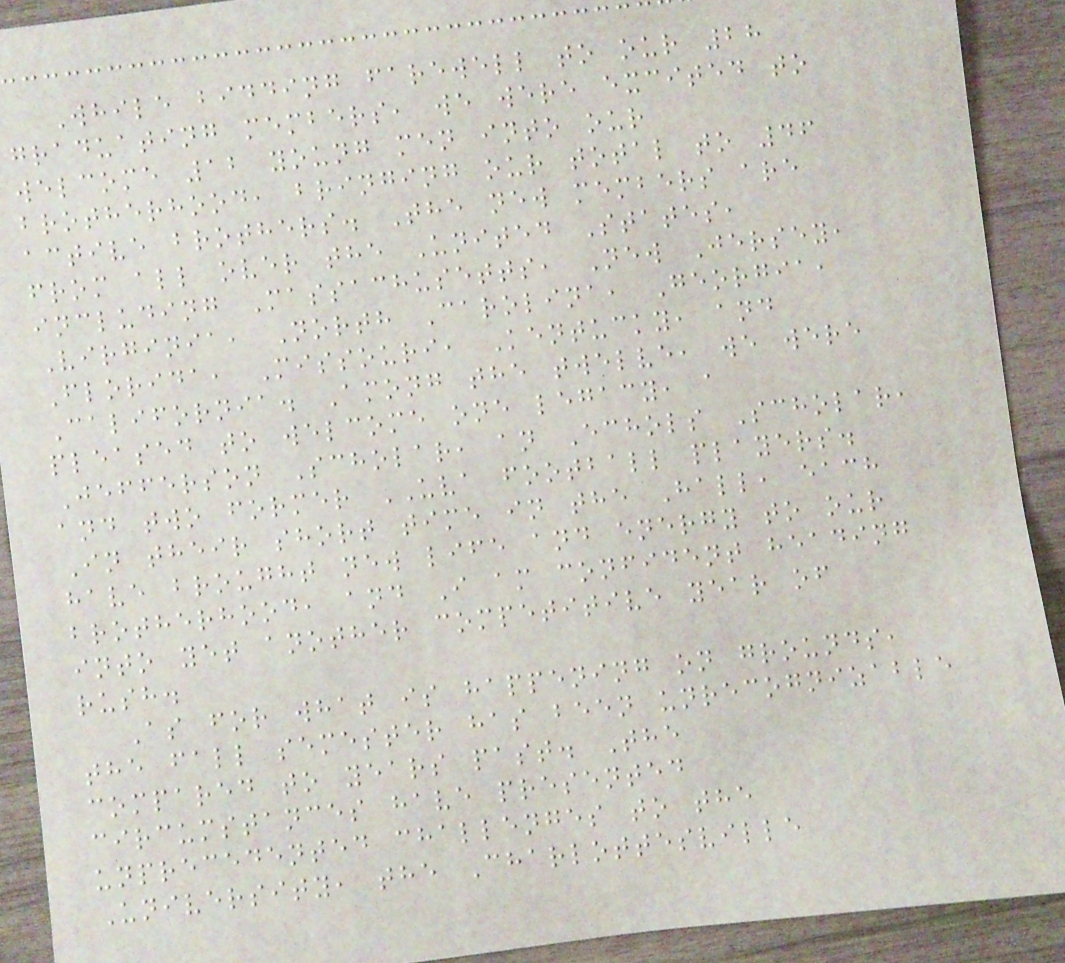While bidding farewell to our 28
graduating members, we were excited to
welcome 12 young men into our
brotherhood, bringing our total to 46
active brothers. The new members are
from all over the United States,
including Massachusetts, New Jersey,
Virginia, North Carolina, Georgia,
Florida, Missouri, Kentucky, and
California. Among the twelve, we were
pleased to welcome one legacy, a
Jefferson Scholar, an Echols Scholar,
and two former UVA football players.
In their short time in the Hall, each
have brought new life and energy to our
brotherhood, and I am confident heading
into yet another competitive year of
rush.
As for what is happening on grounds,
the fall semester has been unrecognizable
compared to years past. The
circumstances have presented
unprecedented challenges to the
University, the Charlottesville
